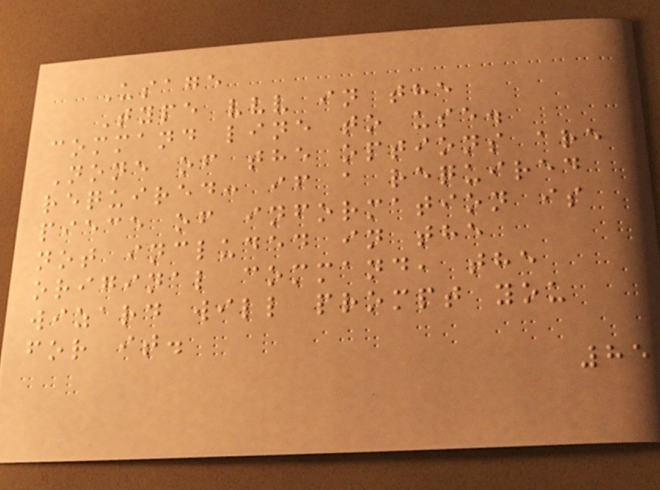Usage
Type vvv in the
command line to use.
None of the options are
required: if a required
piece of information is
not included in the
original command, the
wizard will prompt you
for it.
85
